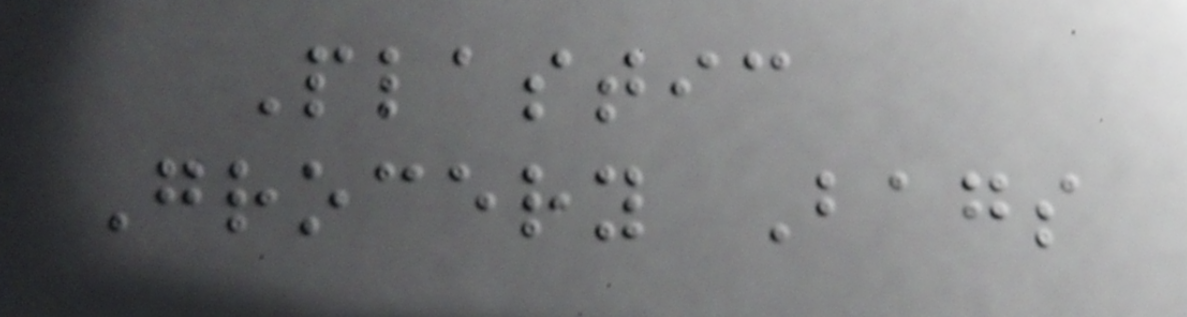Plastic
Grocery Bags
